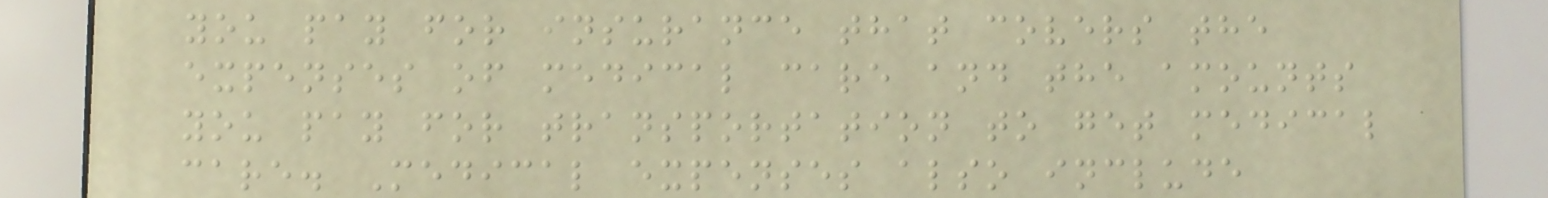you pay for insurance that covers the
expenses of medical care and the amounts
you pay for transportation to get medical
care. Medical expenses also include
